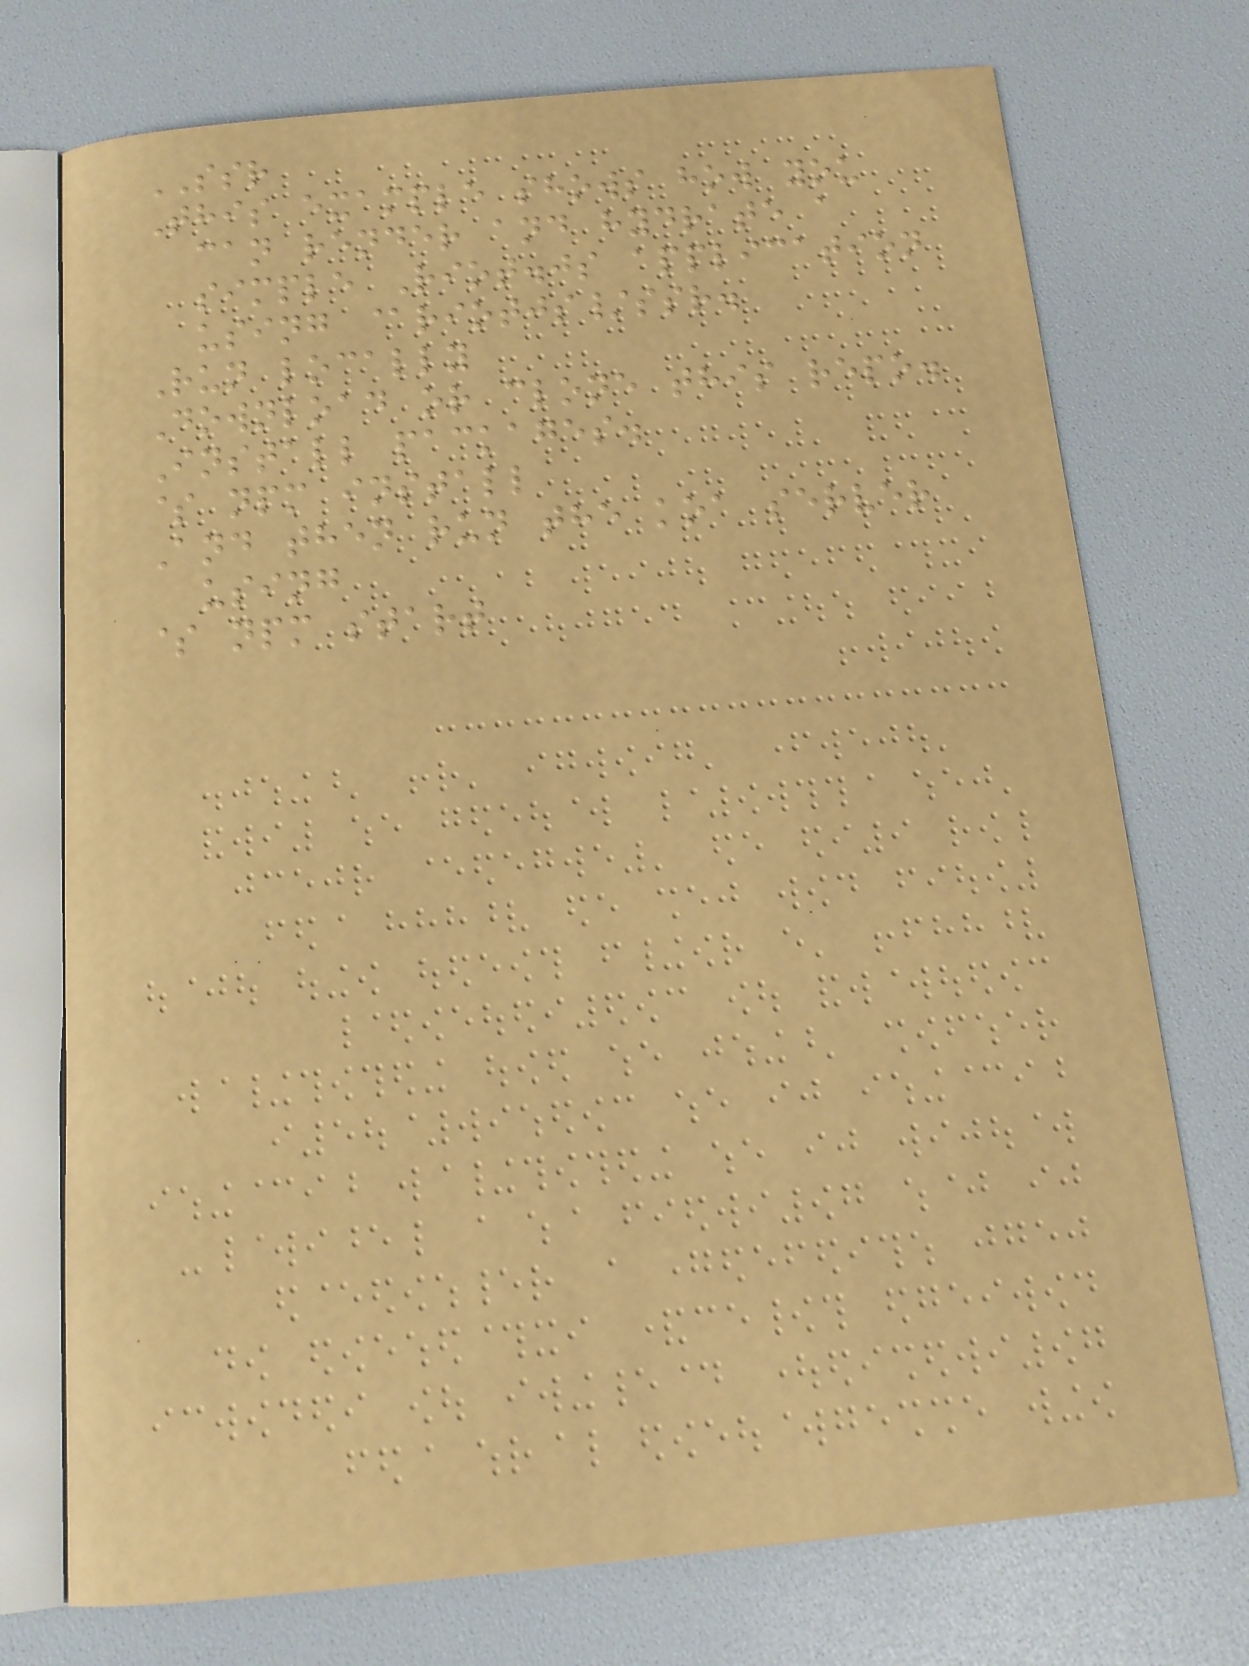SSR
This example shows how you
can render and hydrate a
simple Riot.js application
using @riotjs/ssr.
Run locally
Download or clone this repo.
Install packages.
$ npm install
And then run the koa server
using
$ npm start
